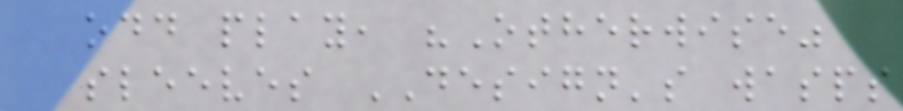odd play, "Otherwise"
sleeves DESIGN's wasps
